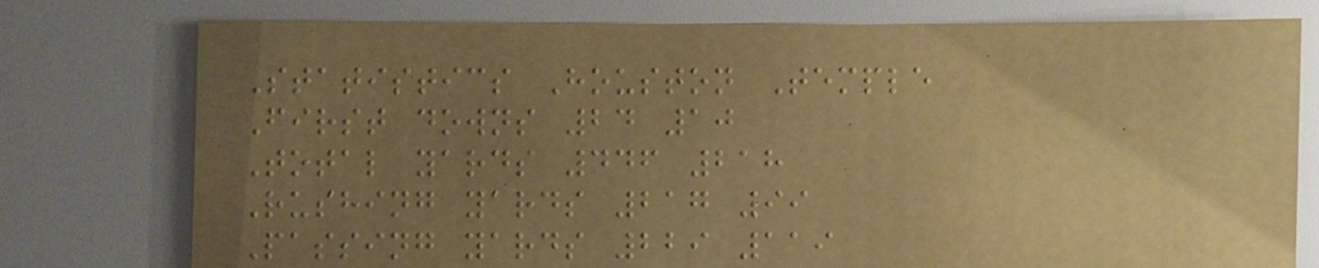Statistics Houston Temple
First downs 24 10
Total yards 446 218
Rushing yards 217 99
Passing yards 229 119
